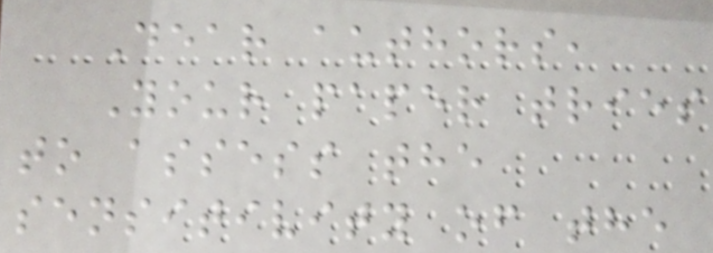Dear authors,
Your paper tries
to assess the
sensitivity of the
